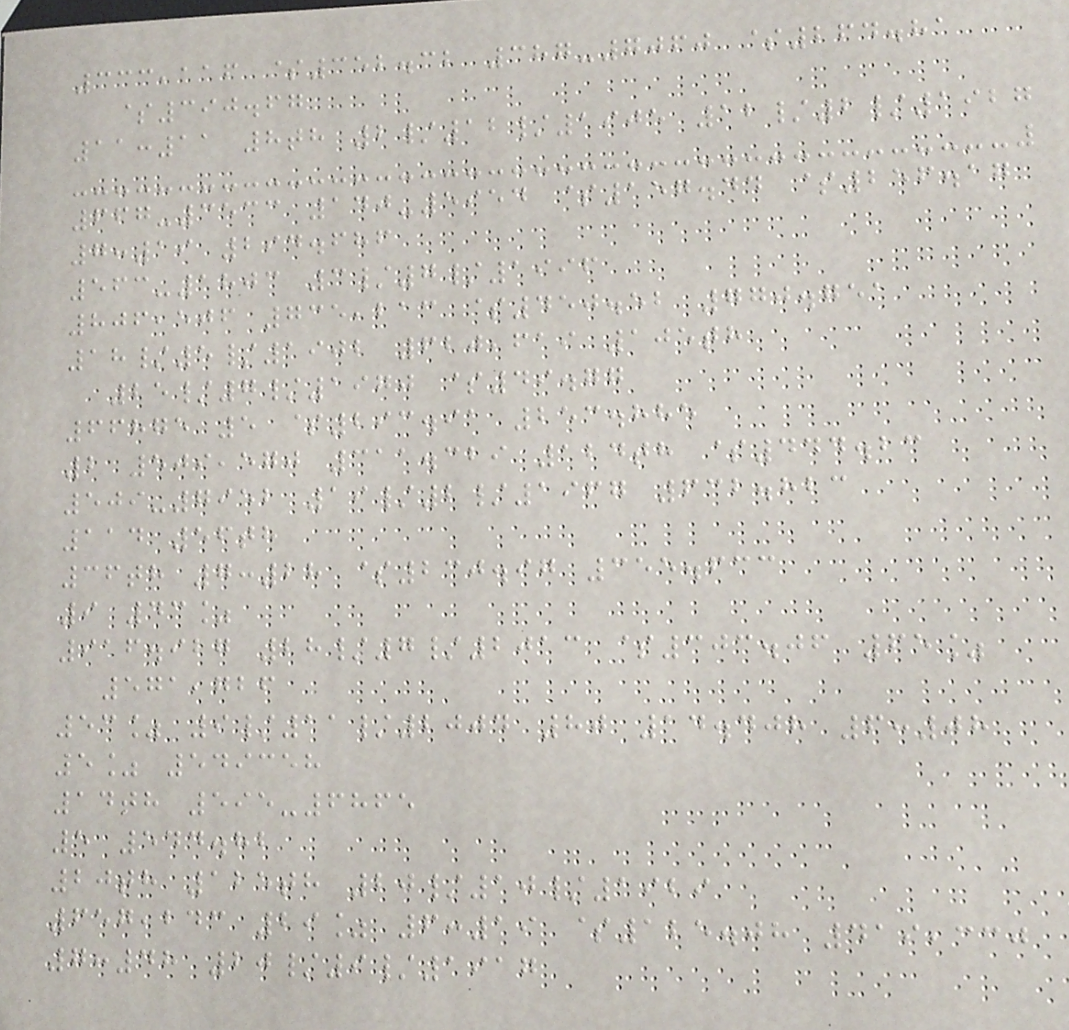333,116 $352.32 387-7060 $264.81
$390.67
11:11 8th 2/12/1905 12/2/1927
667-3533 140-5954 $157.44 $256.17
7:19 294.686
563-1803 3/7/1996
806,506 735,213 $450.52 770.751
18/5/1902 620,619 105th
25/7/1970 $49.77
66875 5 $293.91 253.885
2 509,570 311.329 124th $444.23
509-7952 19/2/1967 632.823
114 56th
36th 7:28 $230.97 355.633
9 43%
916.927 28/7/2013 $303.06 65%
571,726
53% 9/11/2004 80 14.408 6:08
5% 549358
14th 595-6865
5 544.82
20th 125th 20/10/1929
657,243 29% 6:19 $125.08 419,330
7:48 20/9/1917
